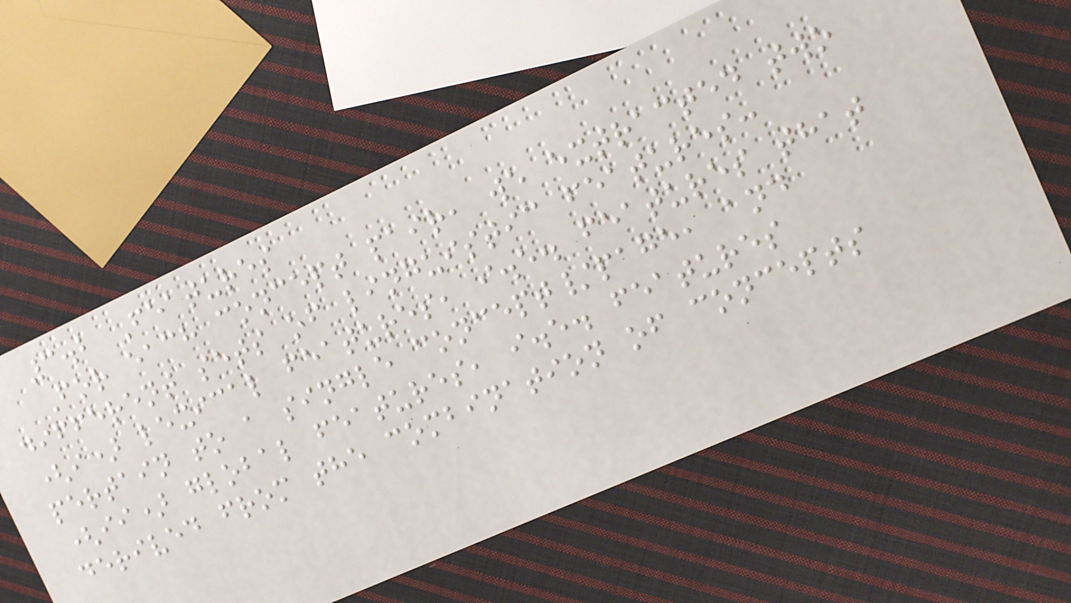3.2 Features
For each concept pair, we extracted two
different sets of linguistic features:
(i) lexical features, i.e. features that
pertain to a single concept/page, and
(ii) global features, i.e. features
derived from the combination of concepts
